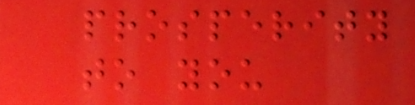prosperity
to you
